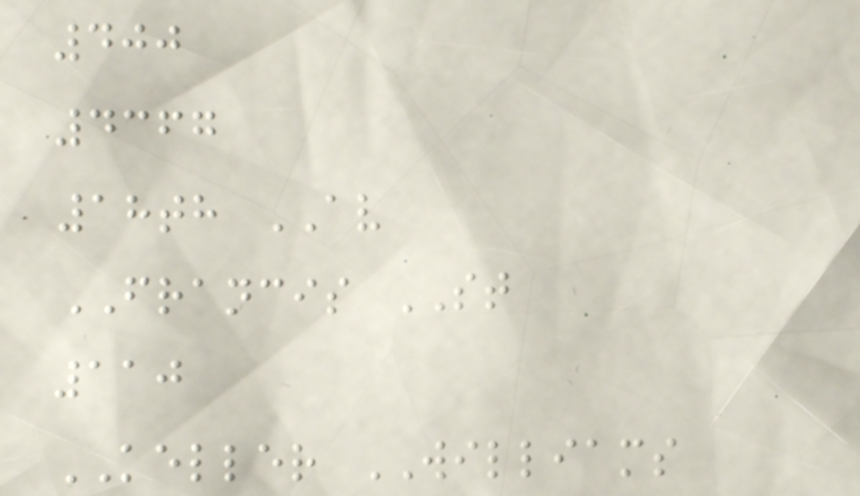400
4367
18th AV
FRANCIS ST
110
KELLER WILLIAMS
